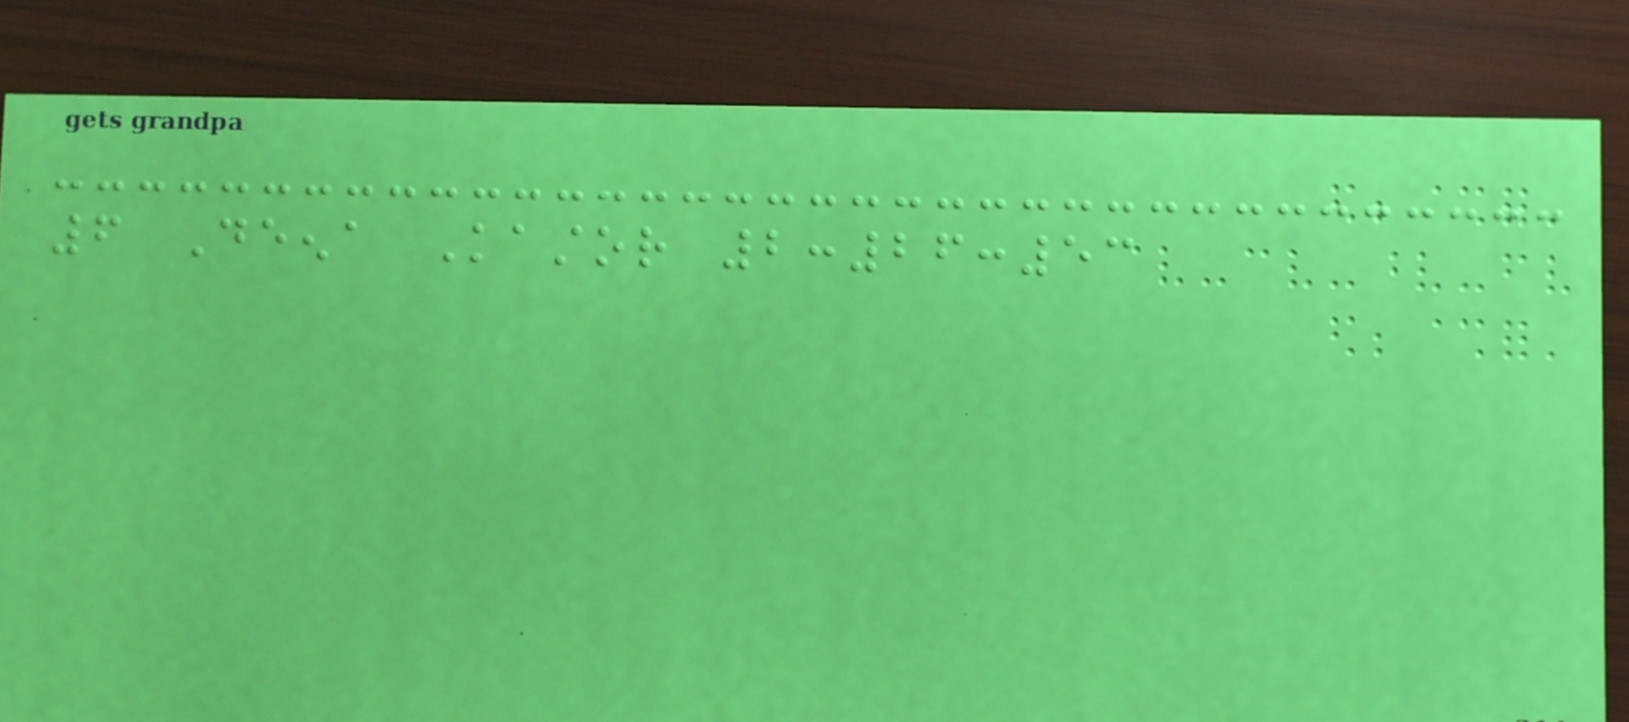6 Deena Kastor 2:26:53
